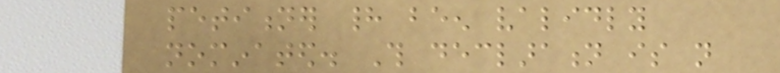petitioner had been validly
nominated. This declaration is not
